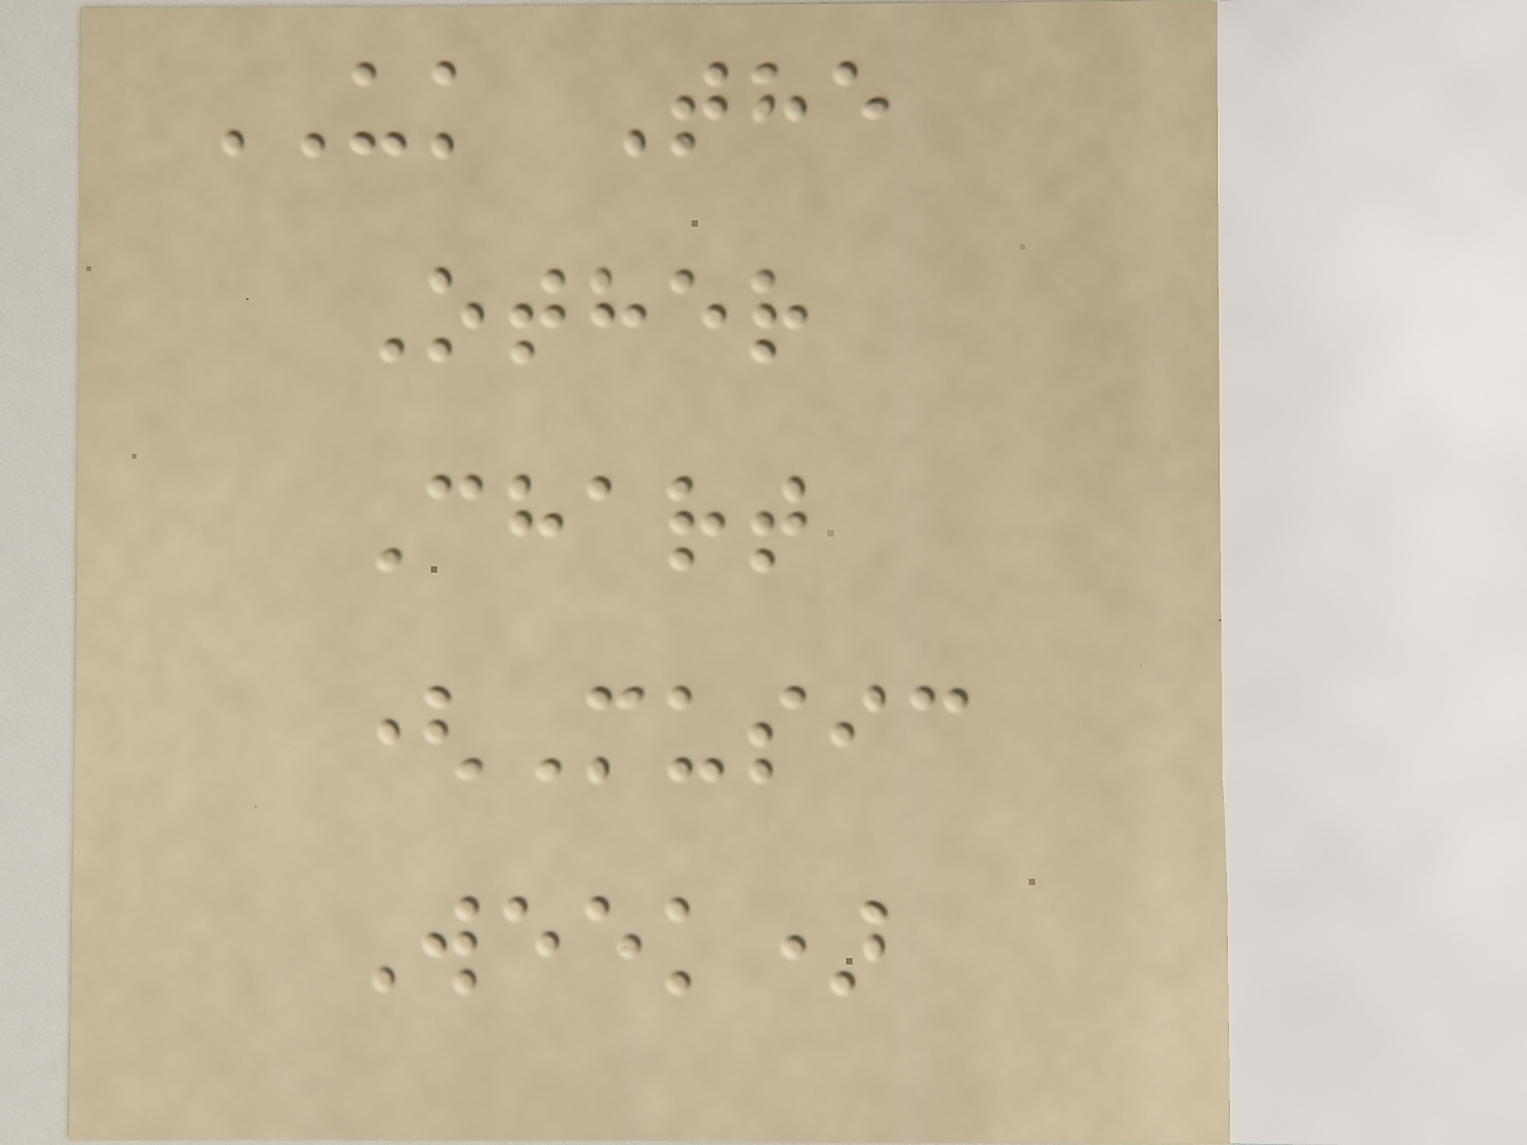UK The
Other
Chart
(Music
Week)
